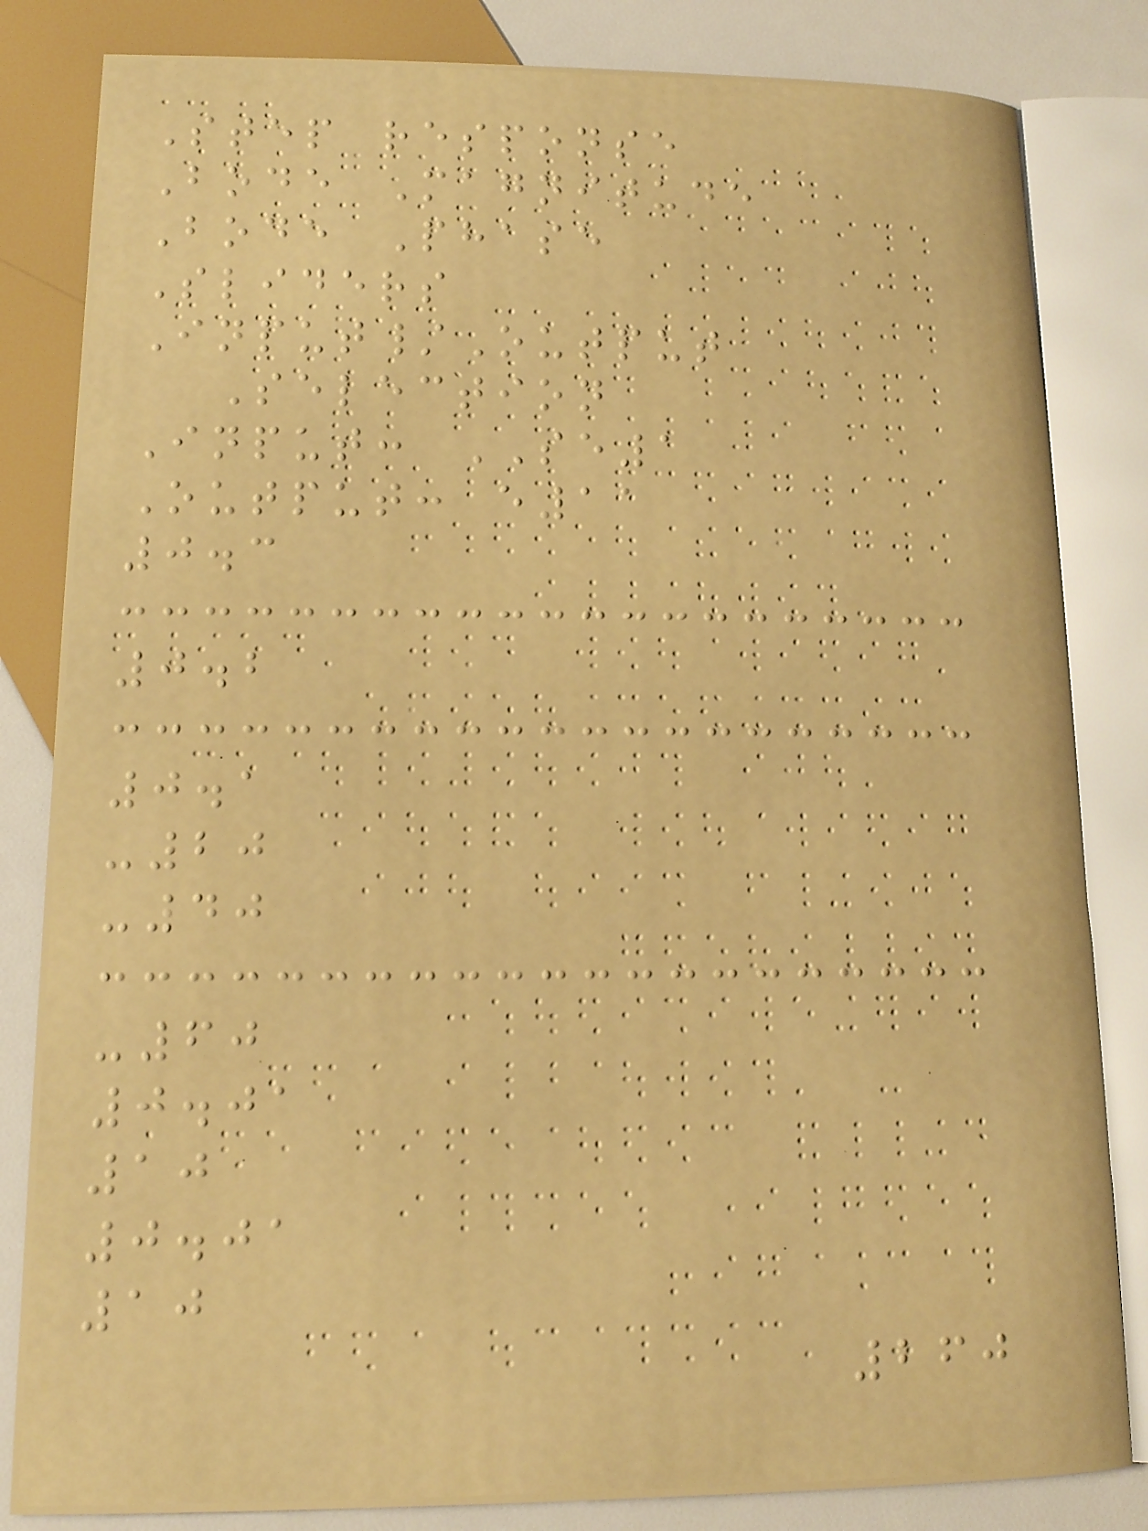Step response
Bode Magnitude
Bode Phase
Sliders
Input/Output
Selection
Input: SE1
Output: e11
0.3
0.2
0.1
-20
-40
-60
0.01
10
0.01
10
260
